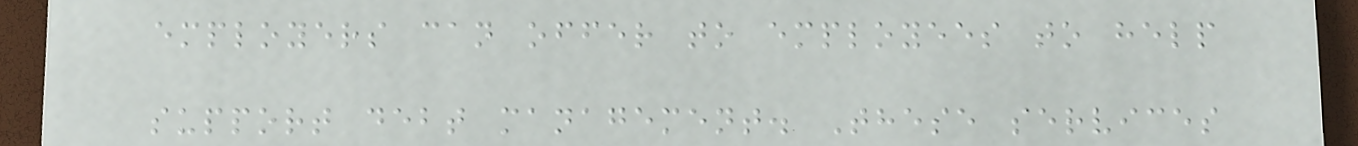employers can offer to employees to help
support debt management. These services
